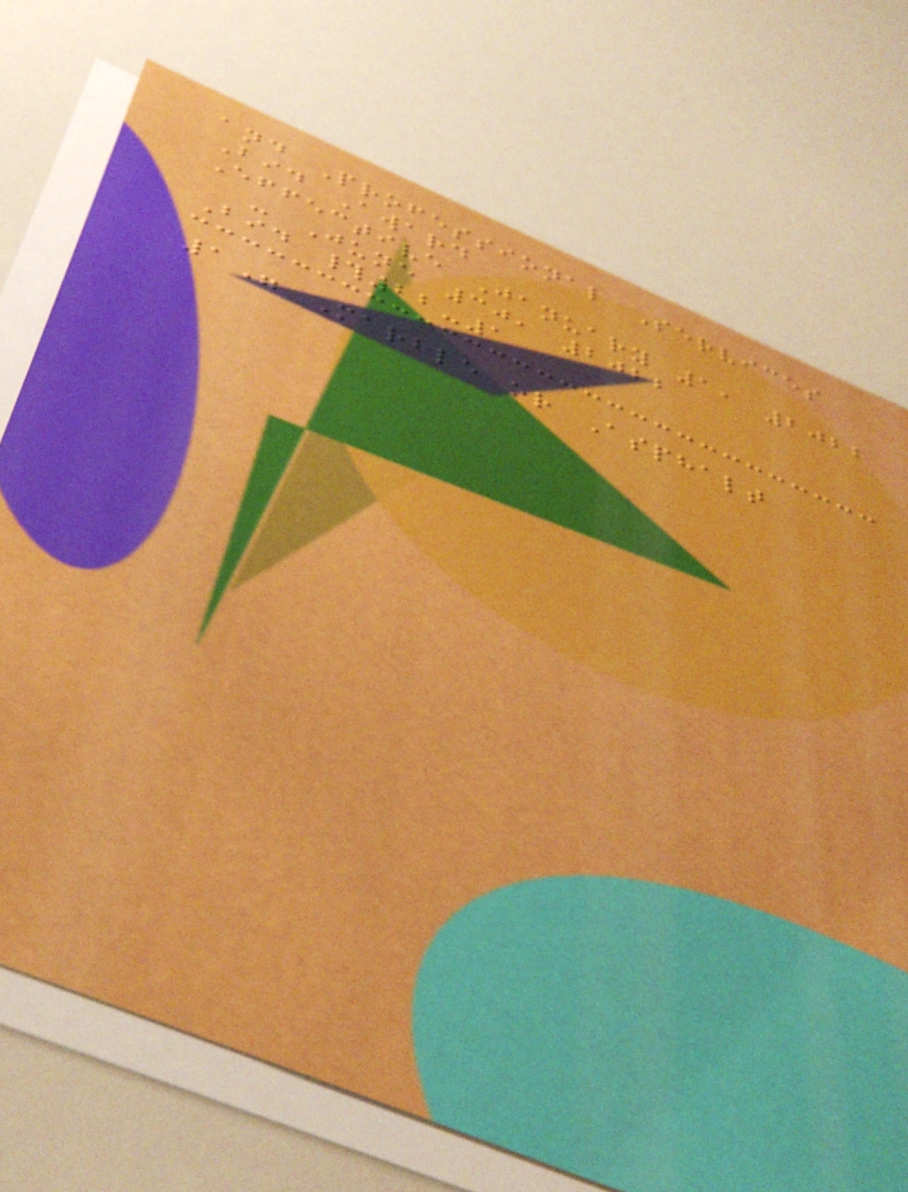and Professional Services
Bid Award
Effective January 1, 2022
- June 30, 2022
Bid #22-1
1" Marble or Asphalt
